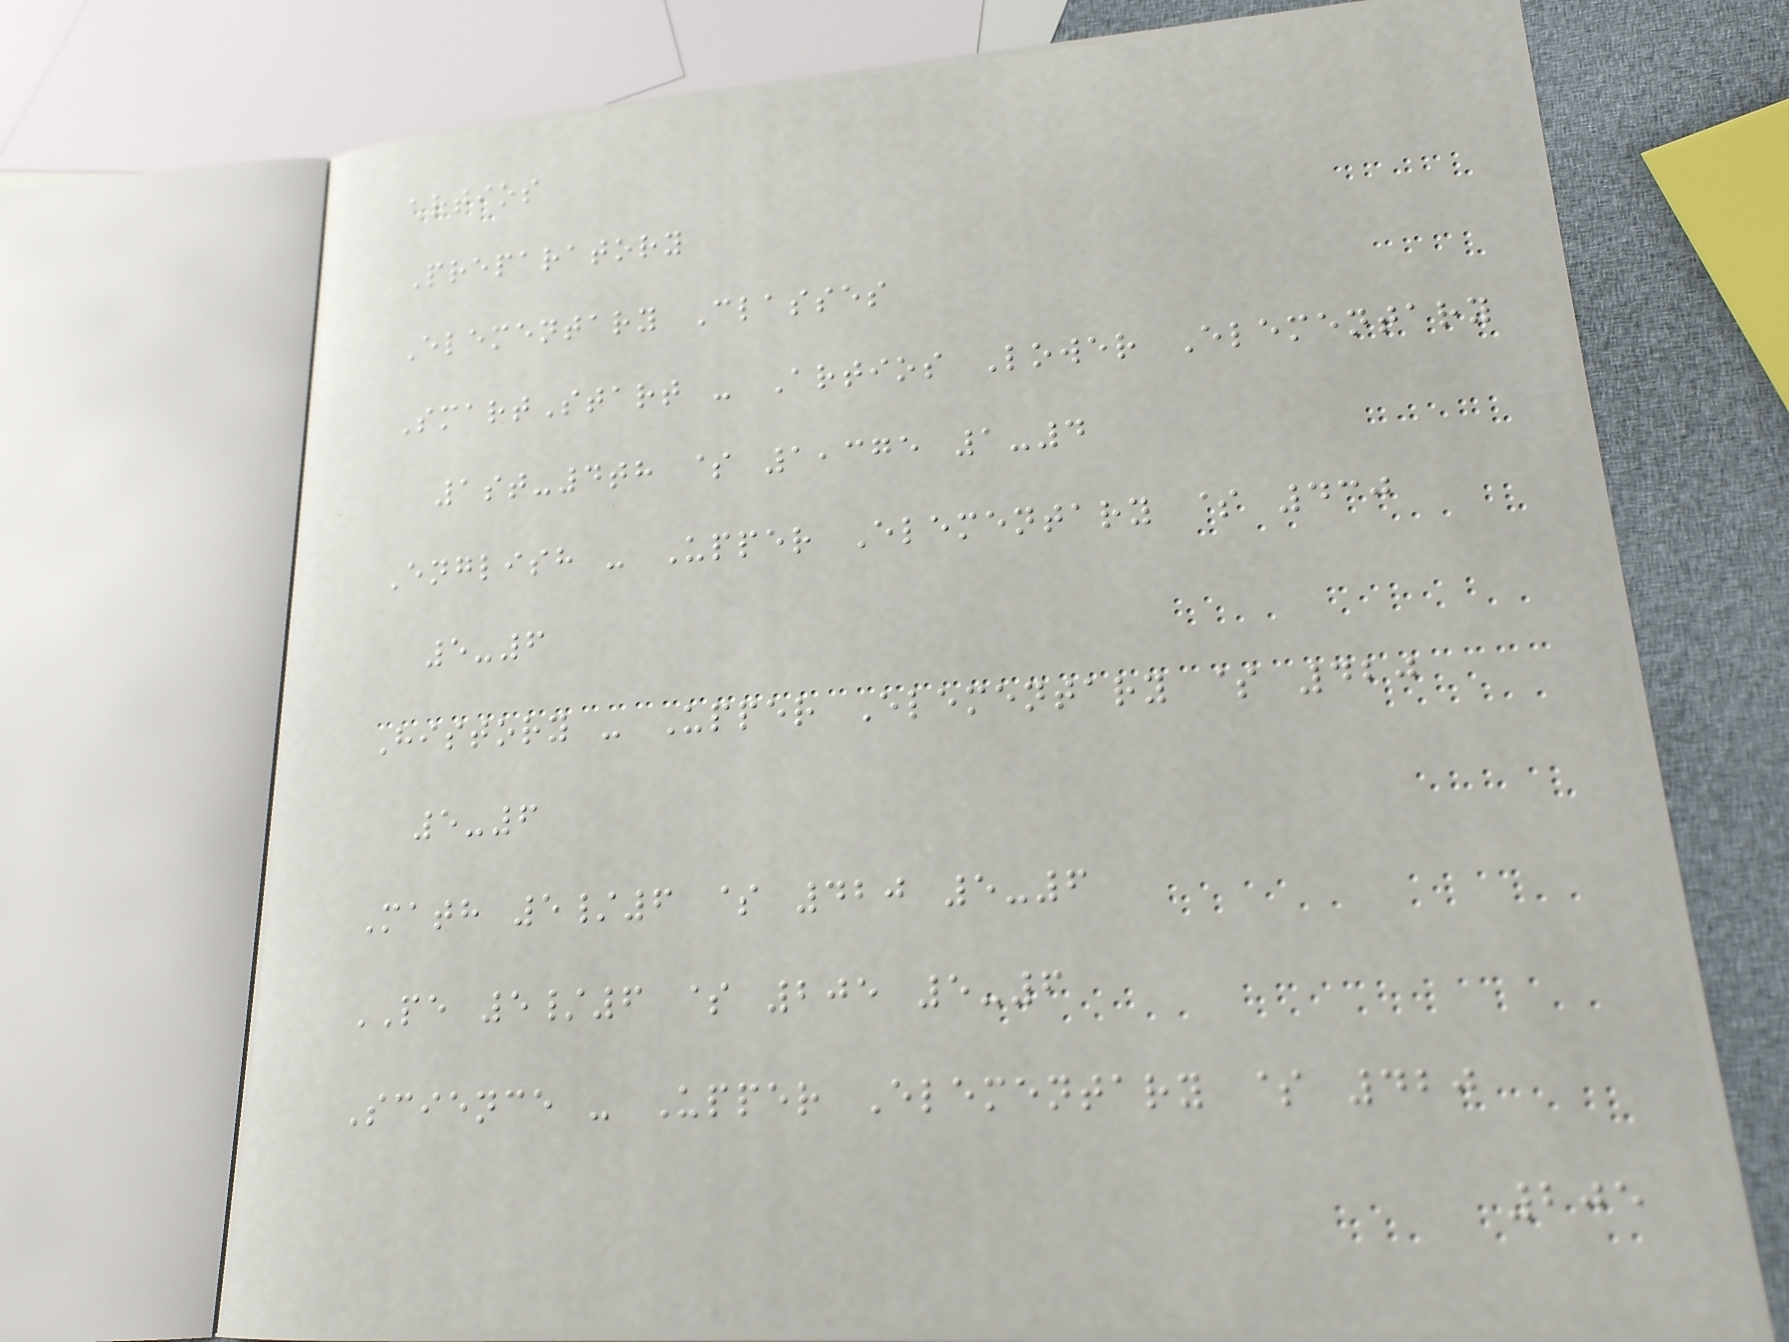artios
Preparatory
Elementary Classes
SmartStart - Artios Lower Elementary
1st-4th $ 1,375 1-4
English - Upper Elementary $ 430
5-6
History - Upper Elementary $ 420
5-6
Math 5/6 $ 420 5-6
PE 5/6 $ 205 5-6
Science - Upper Elementary $ 420
205
